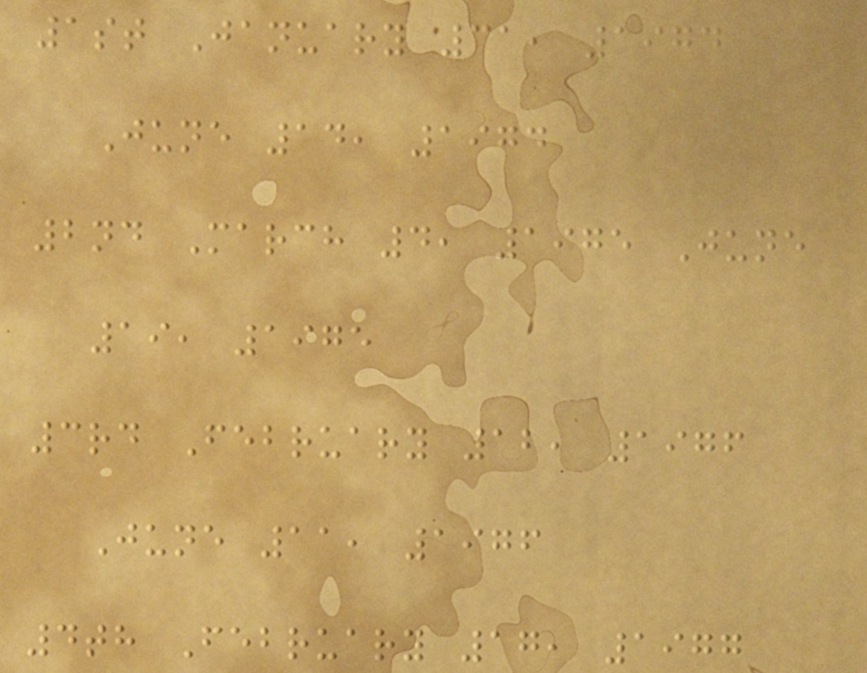1st January 31, 1974
June 14, 1974
2nd March 4, 1975 June
19, 1975
3rd February 12, 1976
June 11, 1976
4th February 17, 1977
